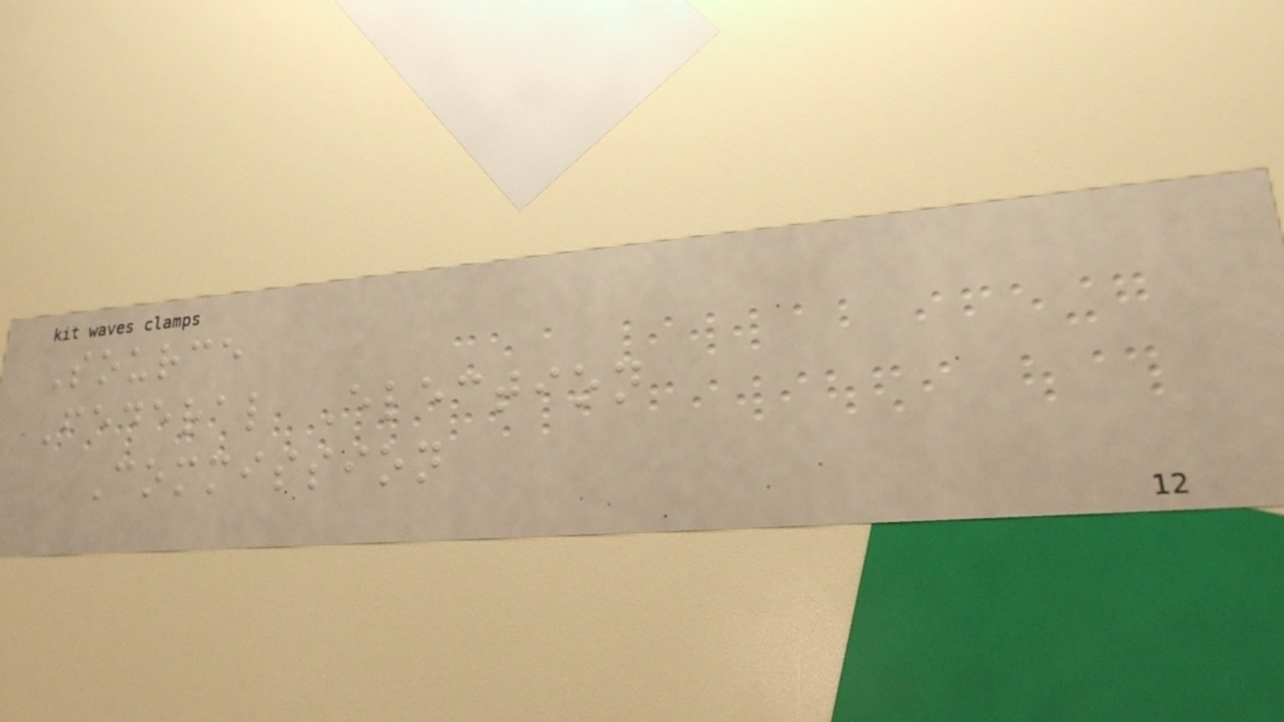Source
Federal Election
Commission
